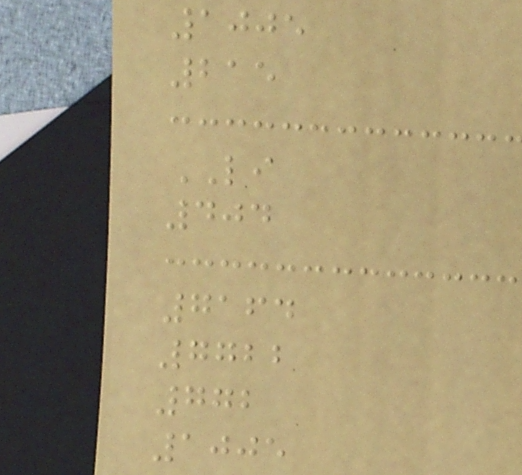1005
215
LI
404
7164
7722
772
1005
